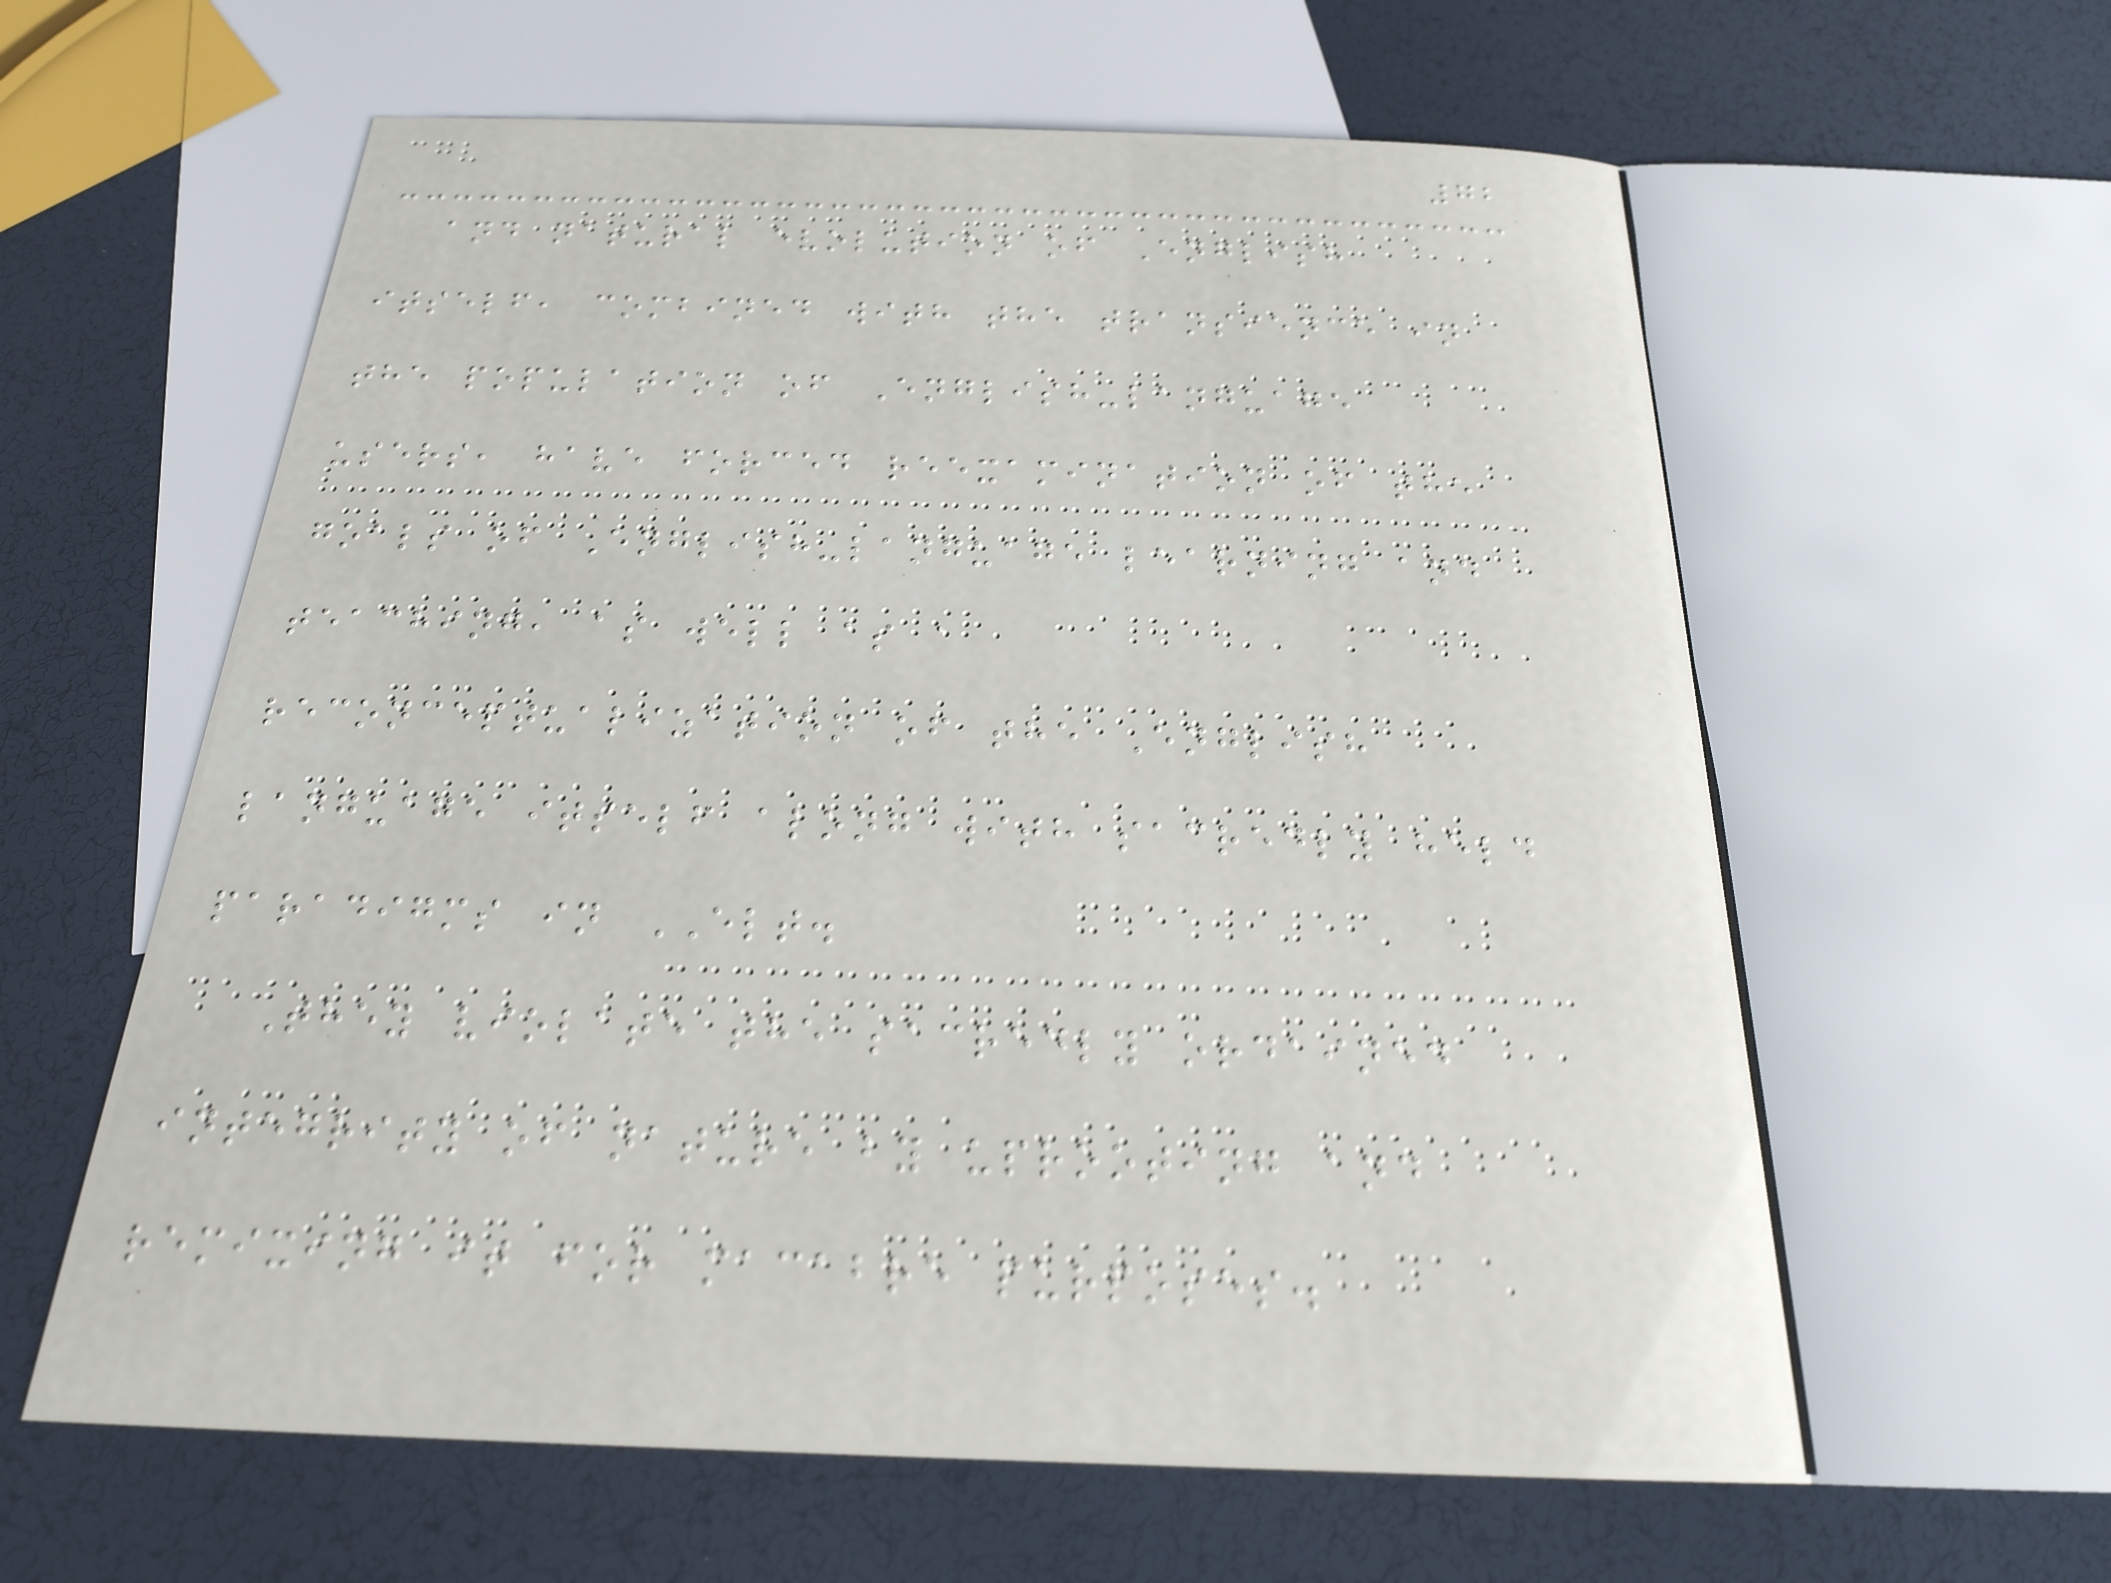72
and natural evolution of English
itself, combined with the transience in
the population of English-language
users, have forced reexamination of the
goals of English-language learning and
teaching, as well as a
reconceptualization of the English
language itself along with sacredly held
paradigms in ELT.
They violate the sacredly ordained
integrity of nature by uprooting and
remixing it for macabre purposes.
